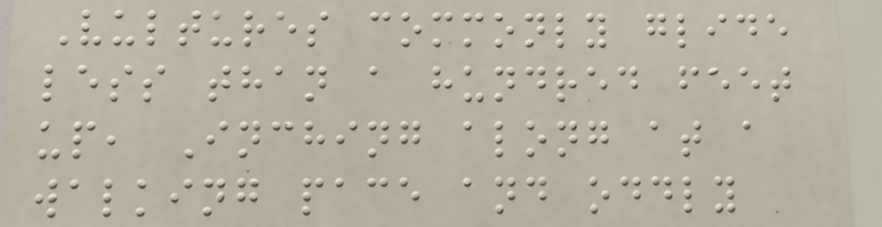Vultures commonly glide
less than a hundred feet
up, Inching along at a
walking pace and oddly
